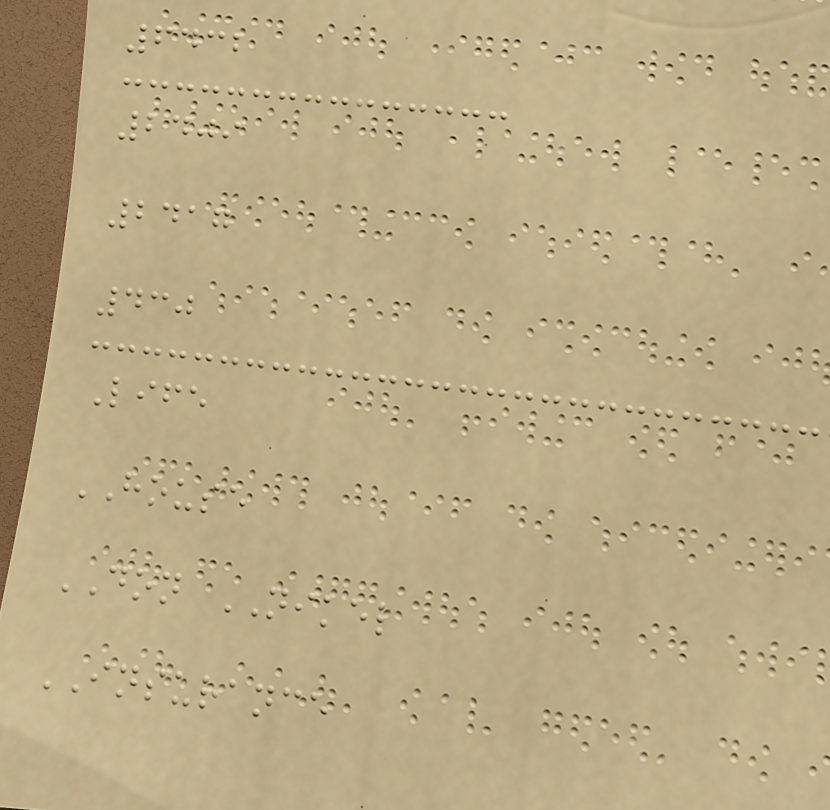6432
2409
2417
430
Life
HOUSE
DON NIKEL
INSURANCE
